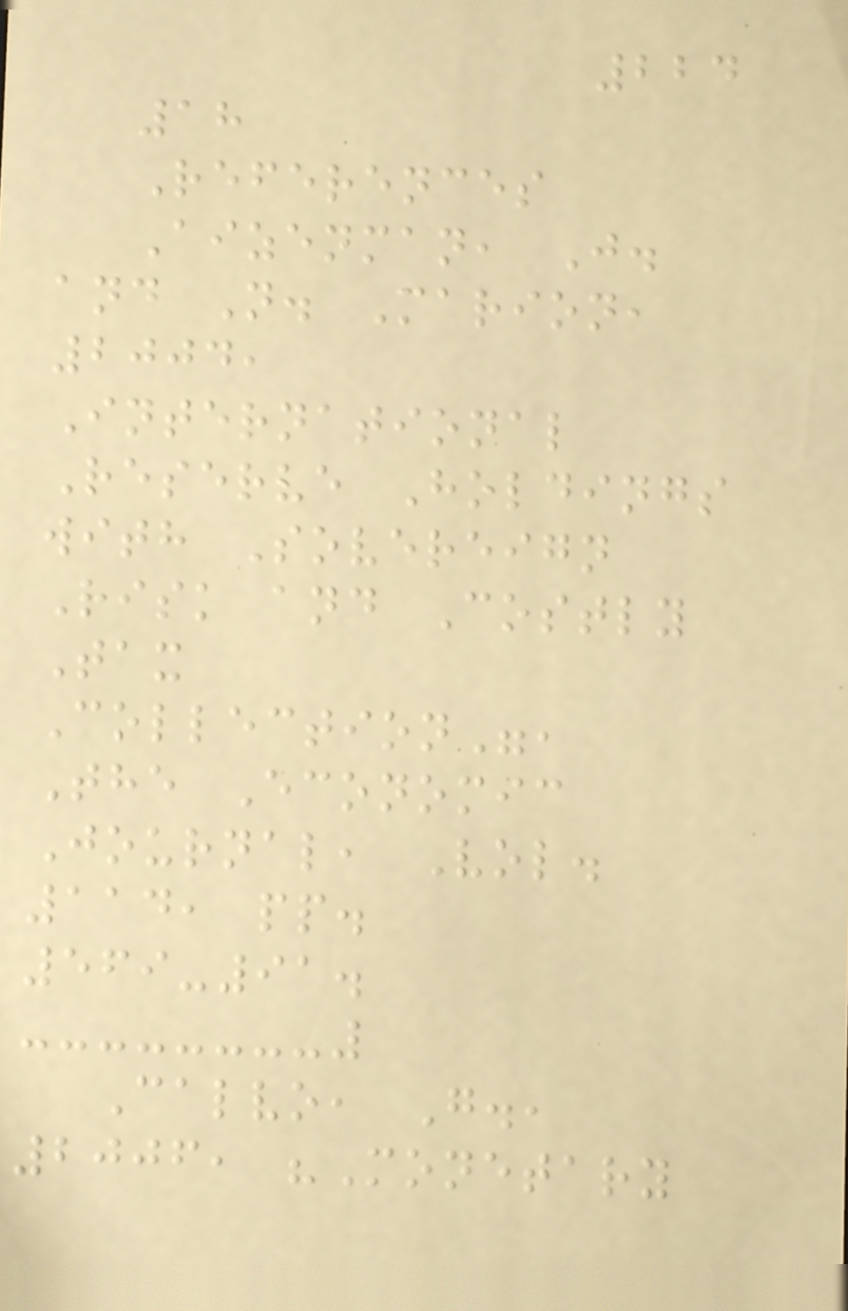224
18
References
Aizenman, J.
and N. Marion,
2004,
International
Reserve Holdings
with Sovereign
Risk and Costly
Tax
Collection",
The Economic
Journal, Vol.
114, pp.
569-91.
Calvo, G.,
2006, "Monetary
